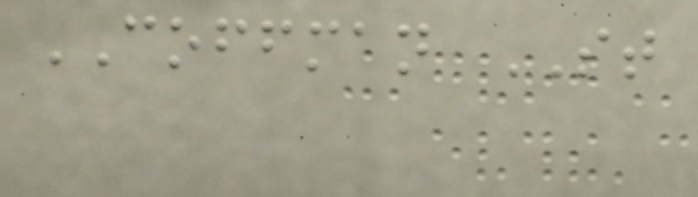COFFMAN ST
